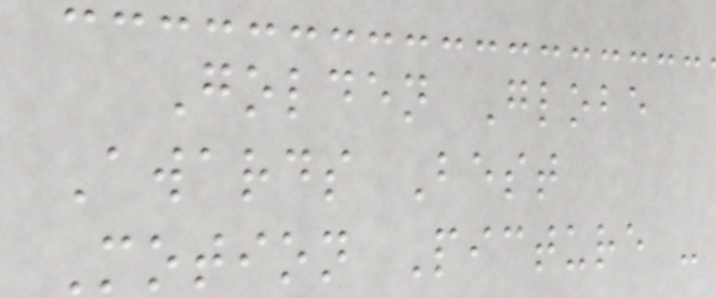Golden Globe
Awards Best
Motion Picture -
